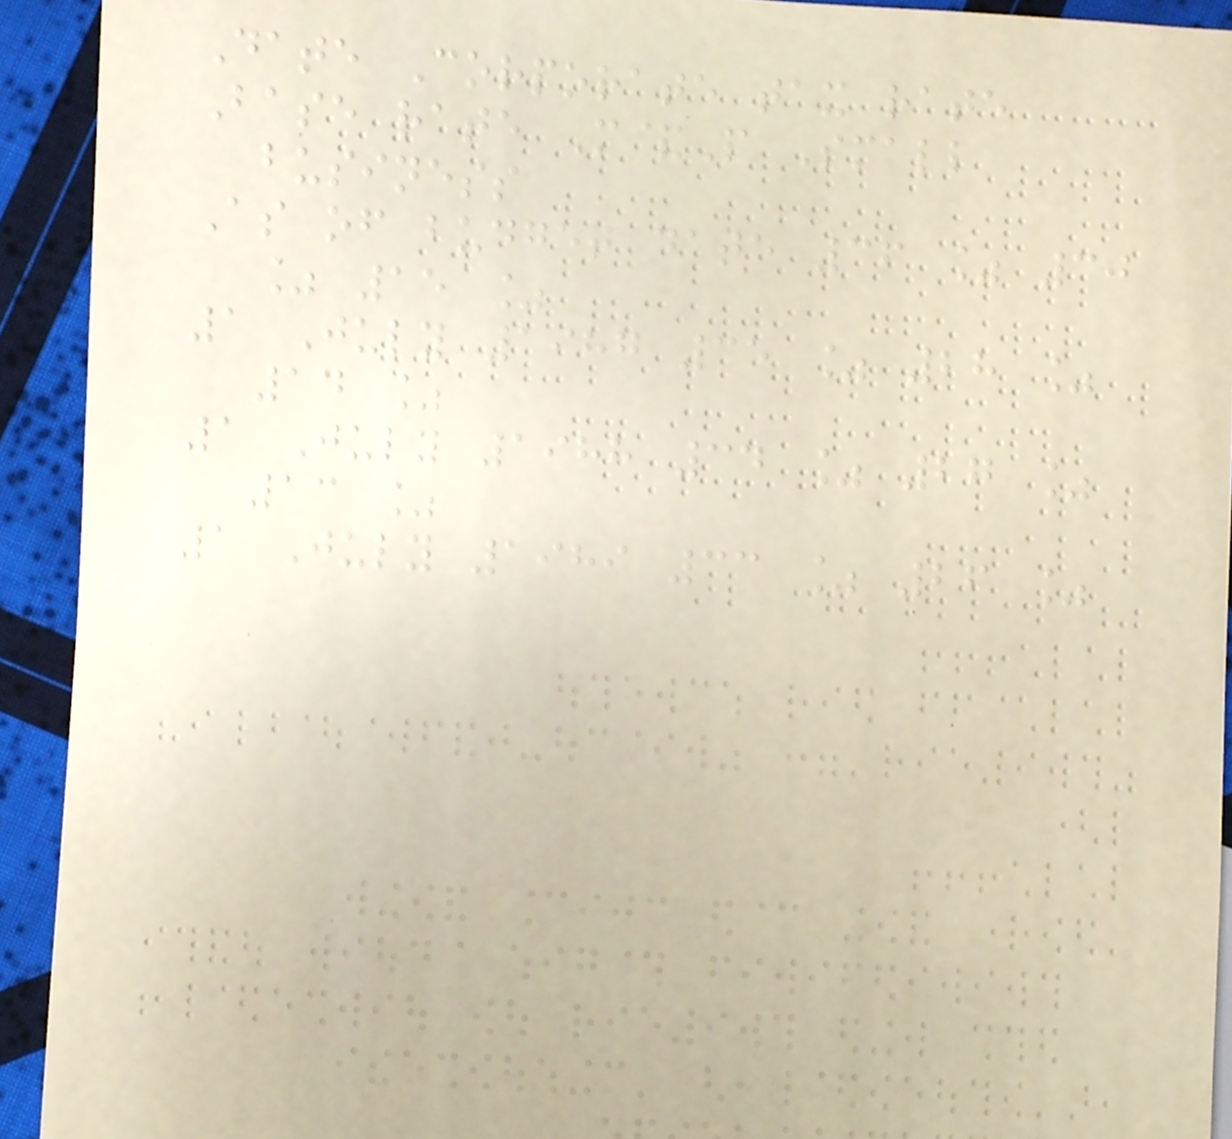Date Corporate tax rate
Base rate M&P Small
business
As of budget date 36 % 30
% 15 %
1 July 1987 35 % 28 %
14 %
1 July 1988 34 % 27 %
13 %
1 July 1989 33 % 26 %
